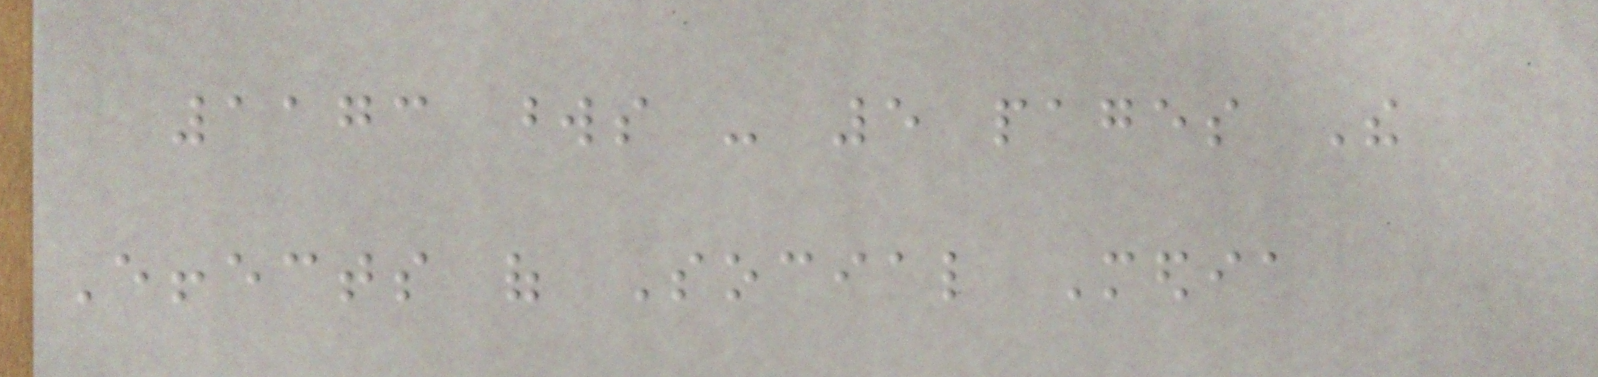1173 words - 5 pages The
Effects of Social Media
